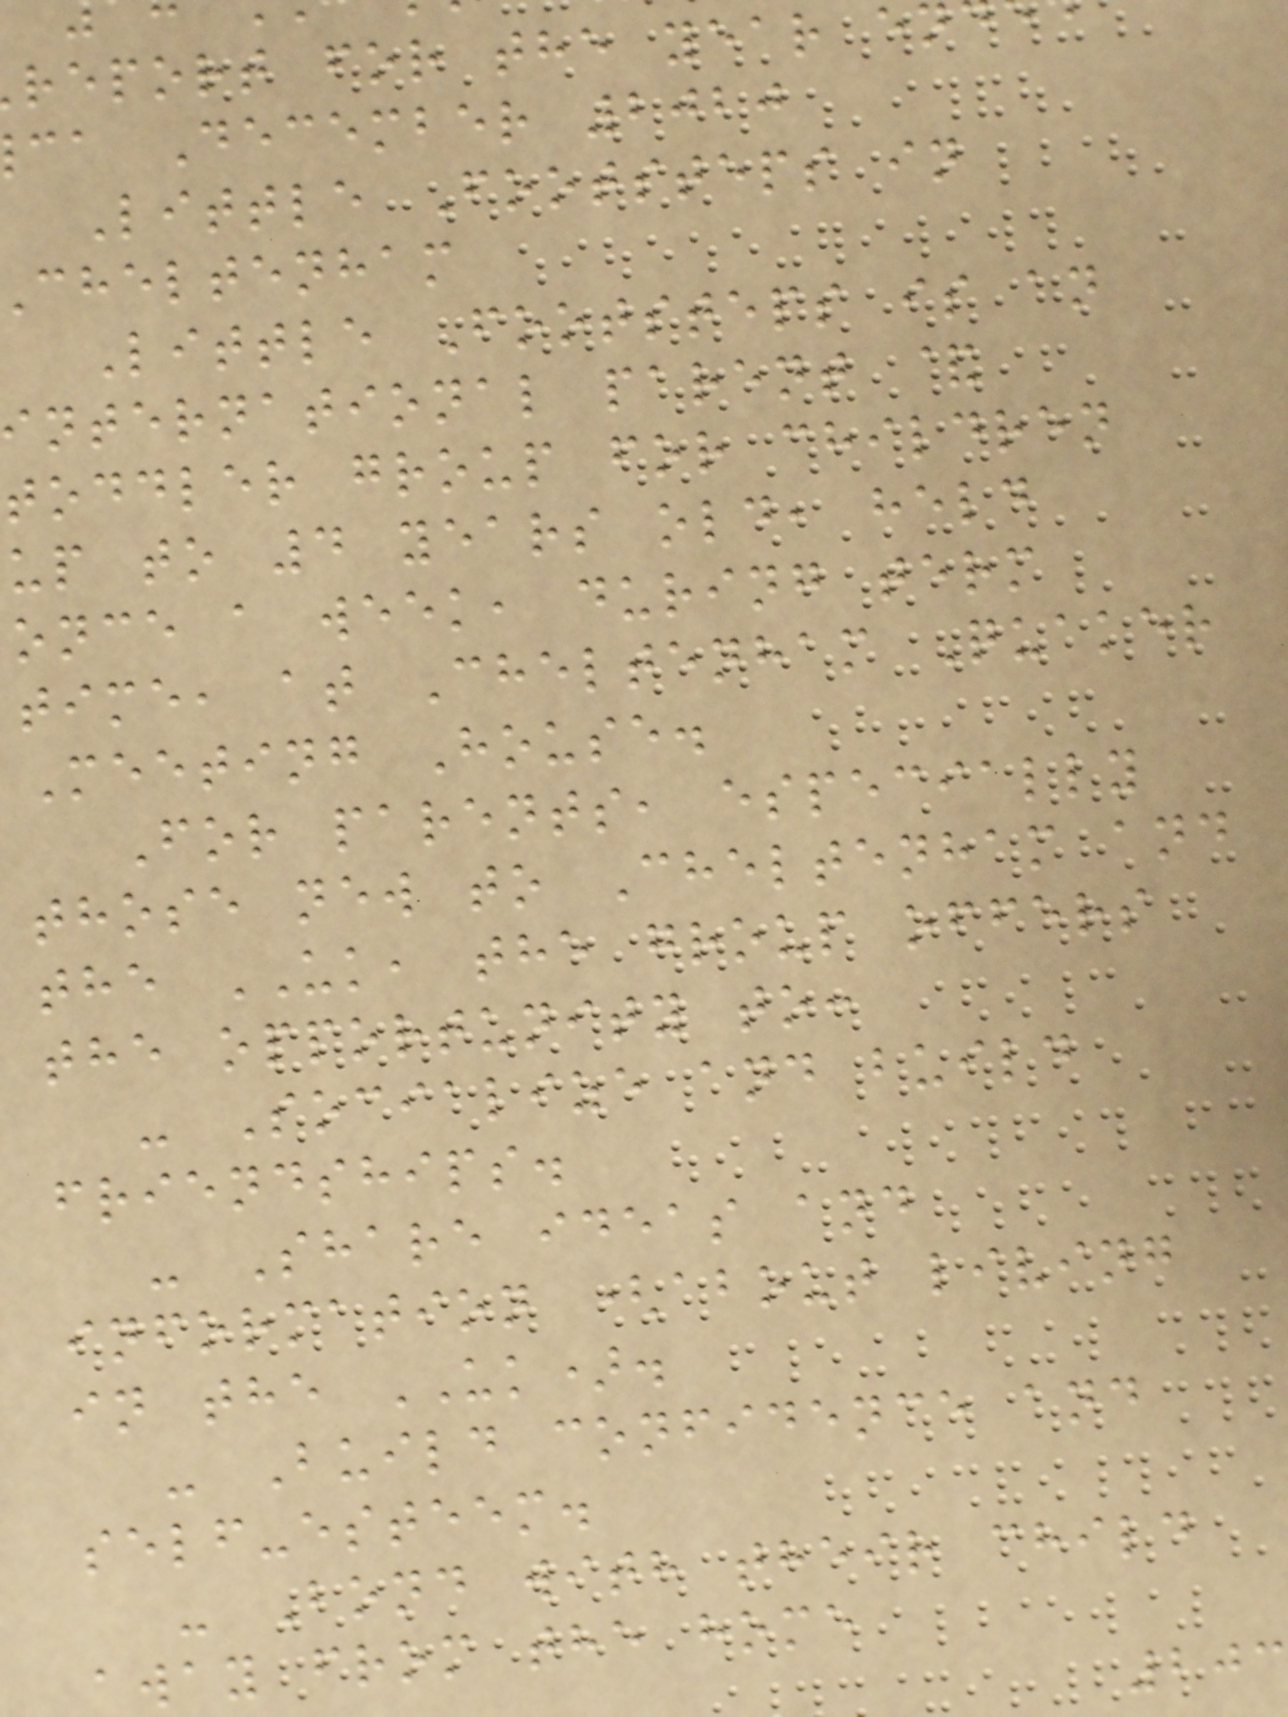report for the year en
ca December 2020
Little Footsteps in
cheltenham
Little Footsteps is an
international parent &
toddler group for children
up to 4 years old, held
once a week, during term
time, at Cheltenham Quaker
Meeting House.
For parents, especially
those new to Cheltenham and
the UK, the group offers
the opportunity to:
- Socialize and build
friendships.
- Share ideas and
information (about living
in the UK).
- Build confidence and
self-esteem.
- Bond with their child
away from the home
203
